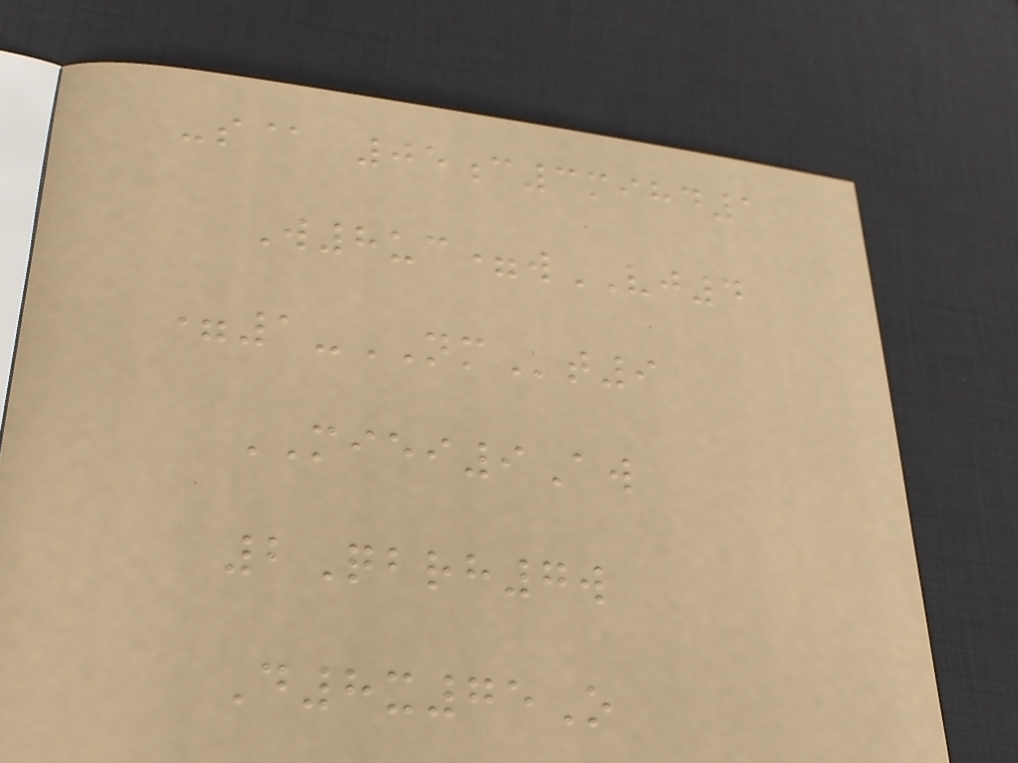-s@ 05c3mihd1
W8uc=wVJ4
=1-NMt9
MIEI9Aw
2Qbrh7w
D8x75O
